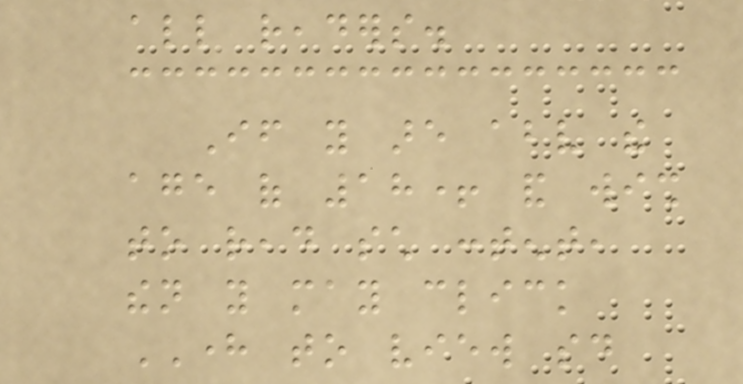all readers.
If you are above the
age of 18+ and wish
to read such content,
then you may click
HERE to view said
